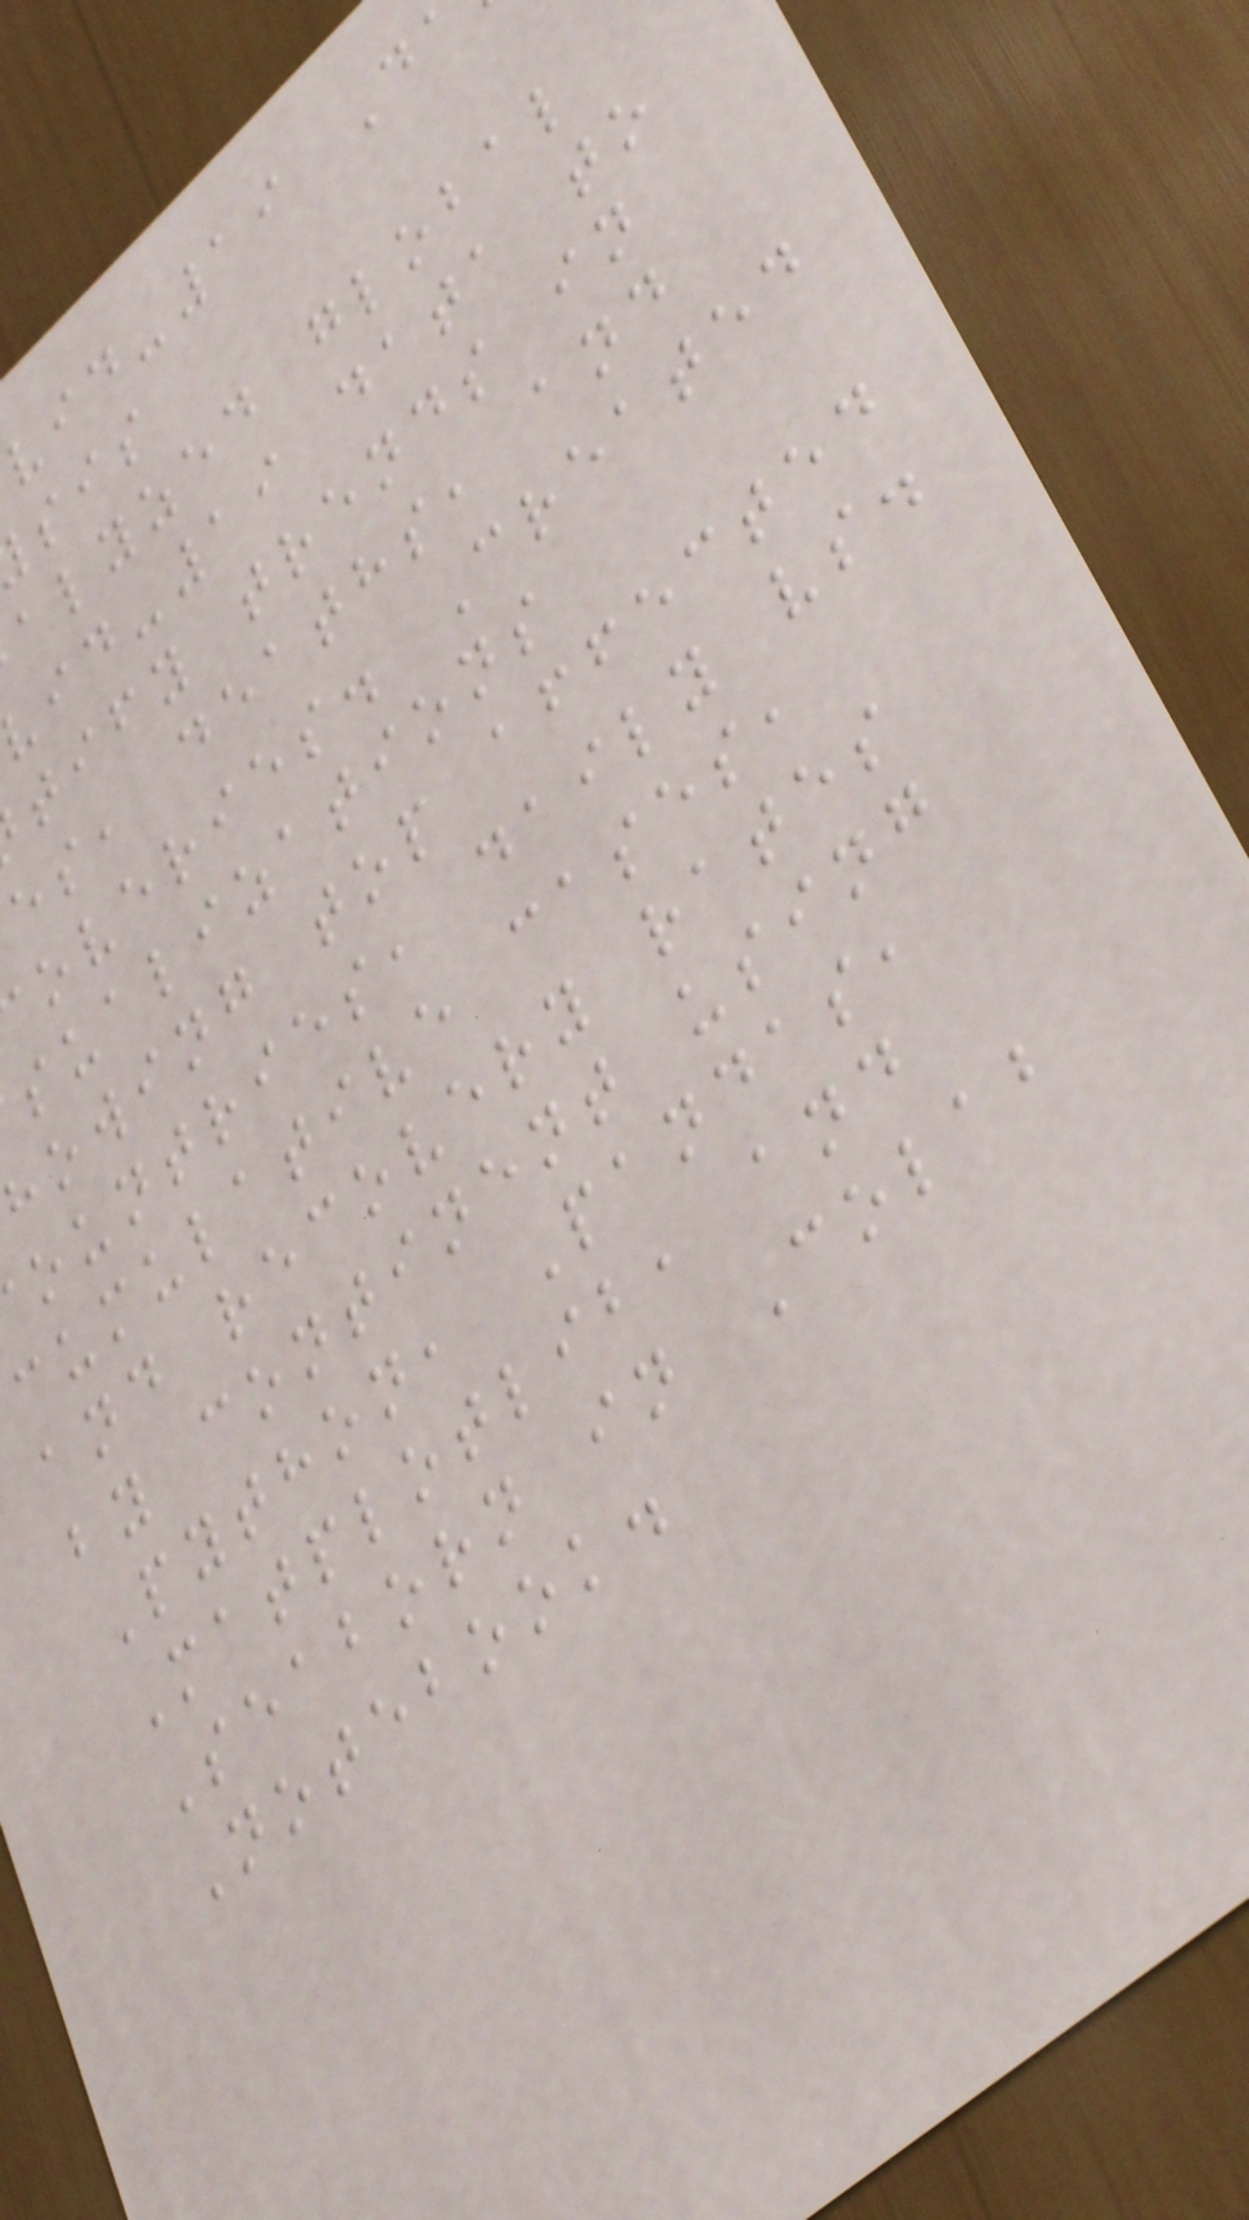vid-19 D
alyzed global
id-19 data to
tify trends in
es, deaths, and
overies. Created
sualizations
howing top affected
ountries, daily vs.
cumulative cases,
and recovery rates
by continent using
Python, Pandas,
Matplotlib, and
Seaborn in Colab
Notebook.
